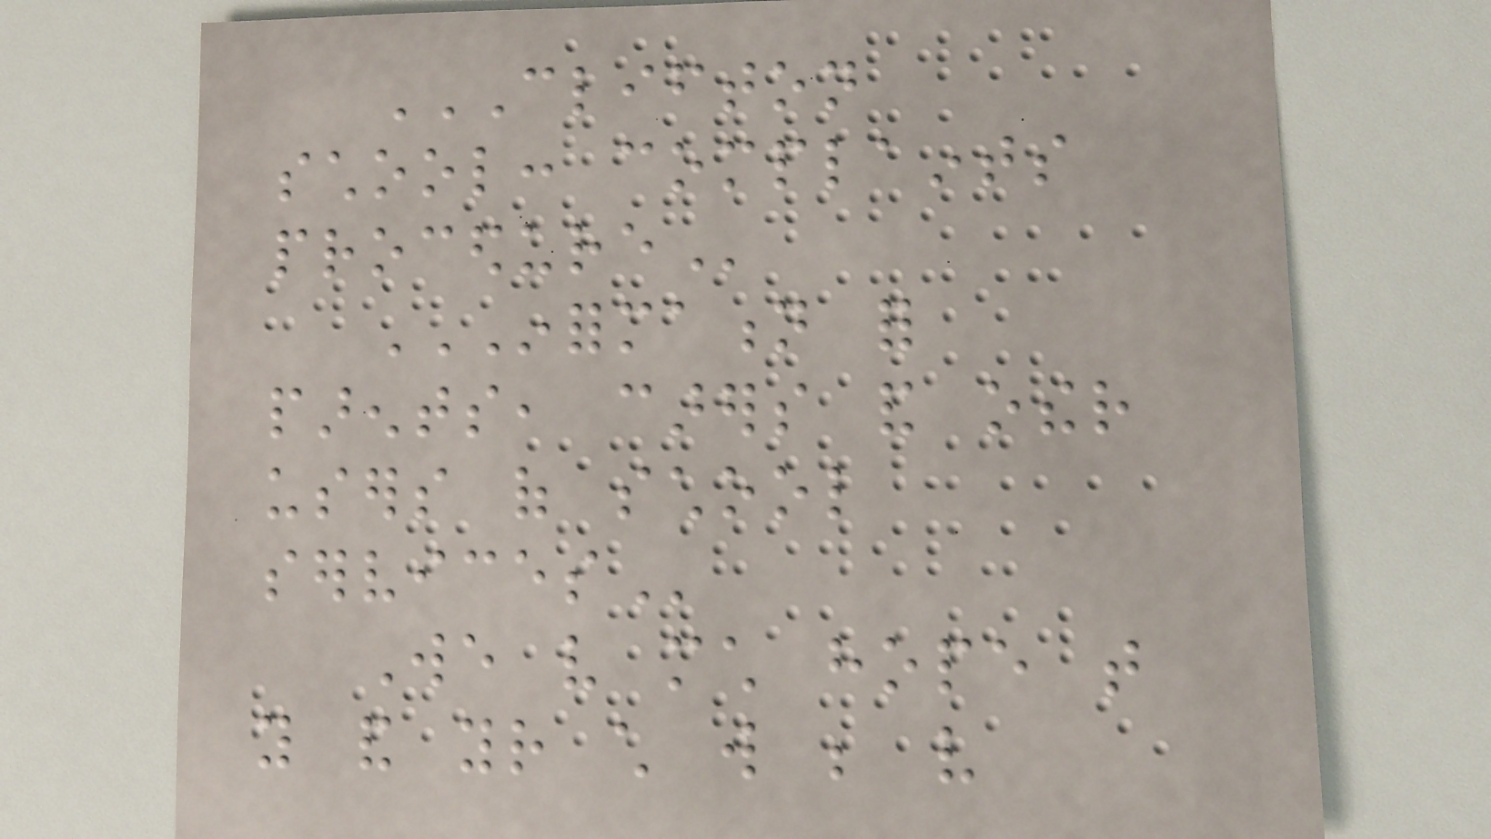CLIFTON
SCHOOL: COMPLAINTS
PROCEDURE
INFORMATION FOR
PARENTS, CARERS AND OTHER
USERS OF SCHOOL
SERVICES
We very much hope that
you and your child will be very
